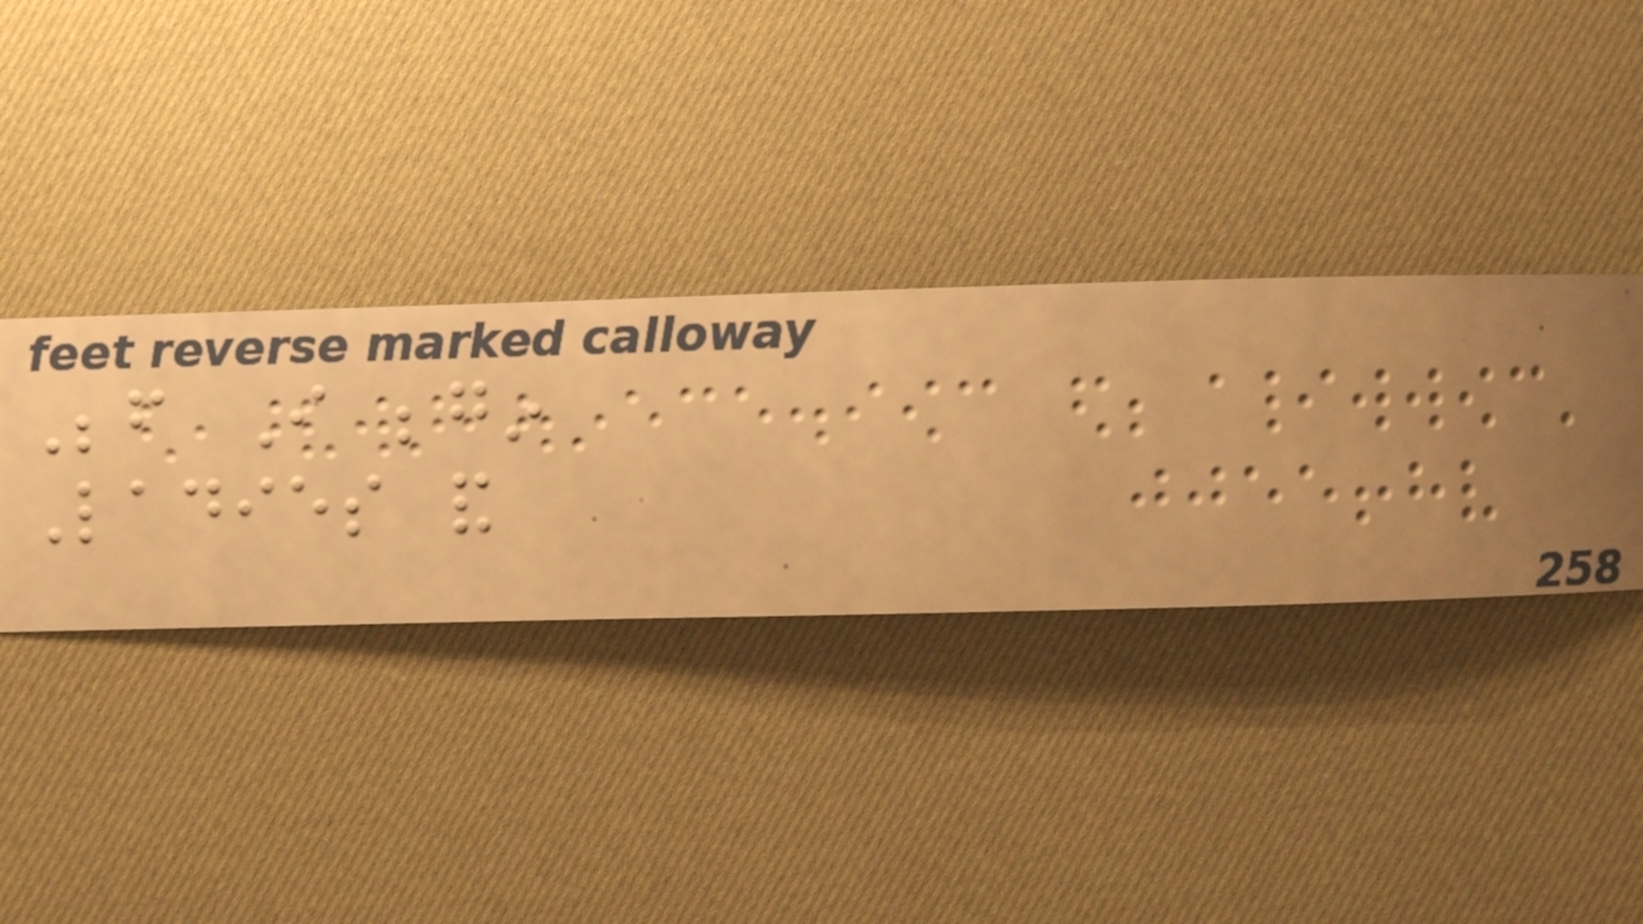Before I begin
Ladies and
